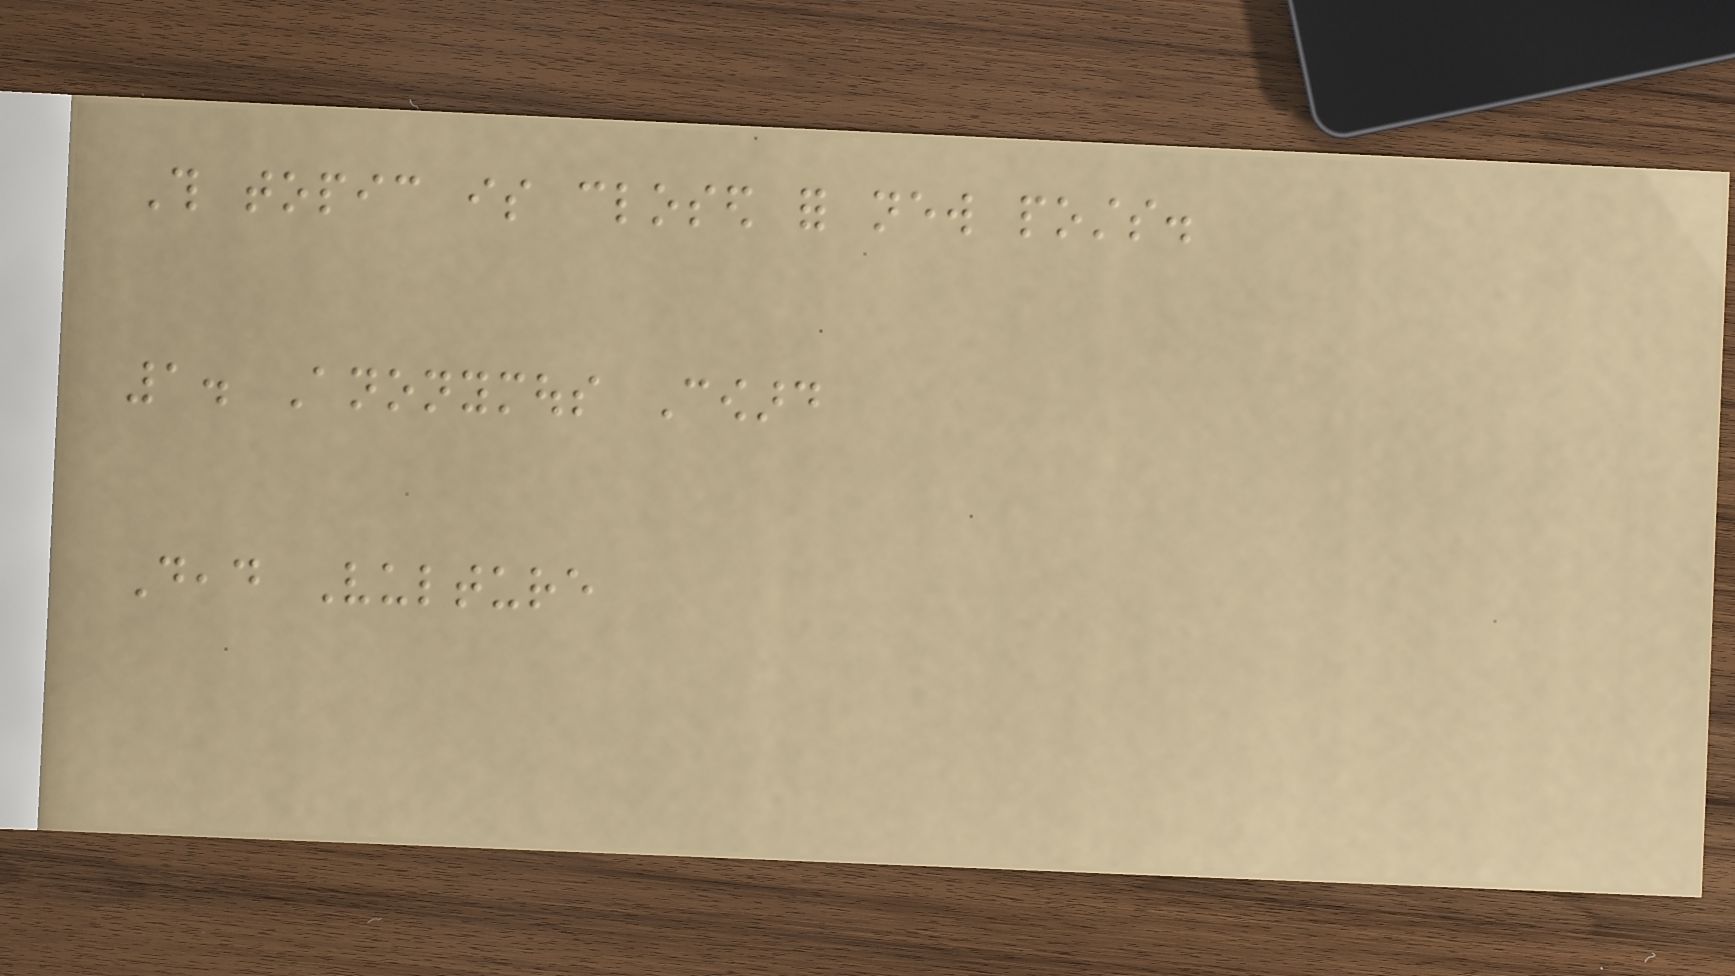This topic is closed for new posts.
1. Anonymous Coward
Dead Vulture
